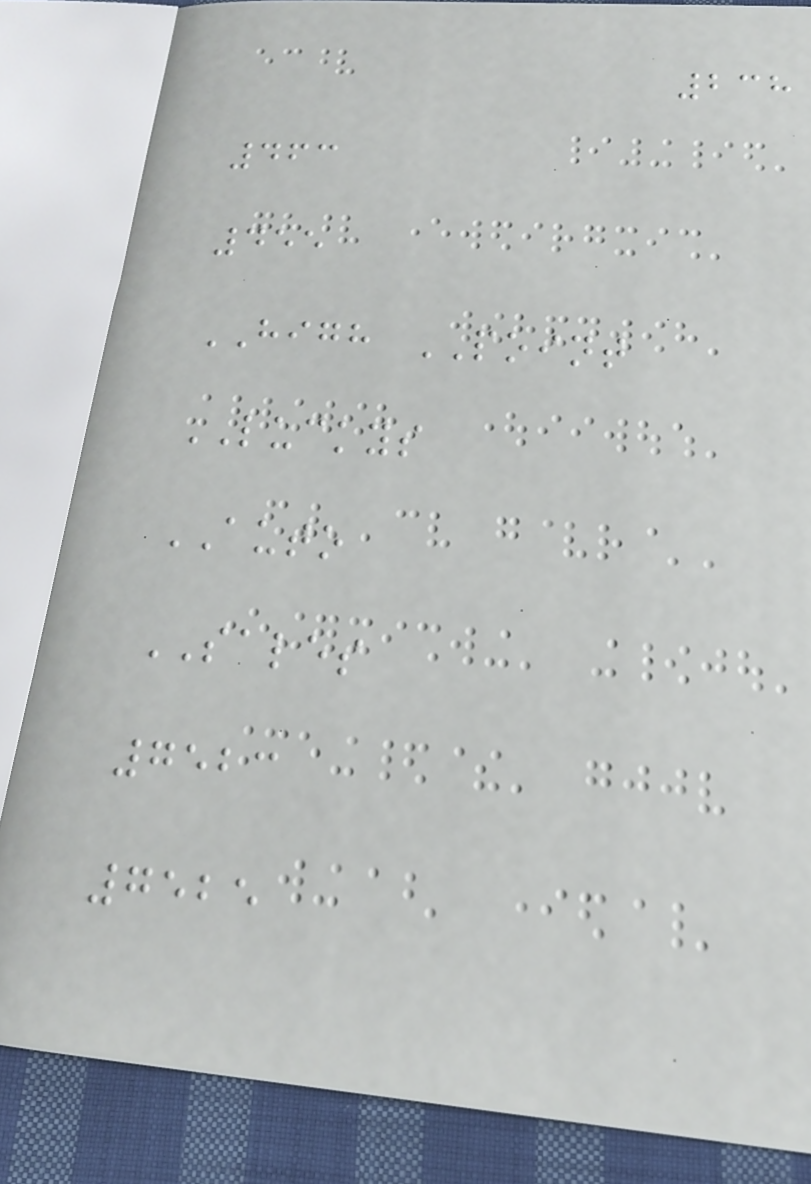238
463
455
HIGH POINT
LUCKYS
AUTO
SALES
7523
7525
